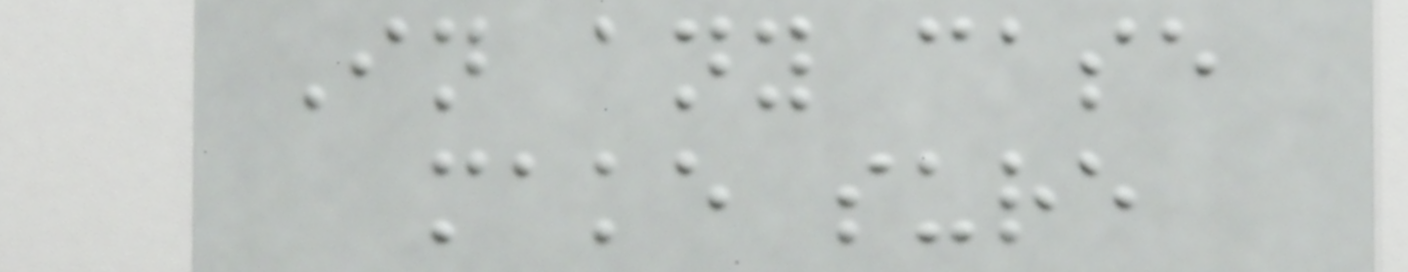In any case
make sure
